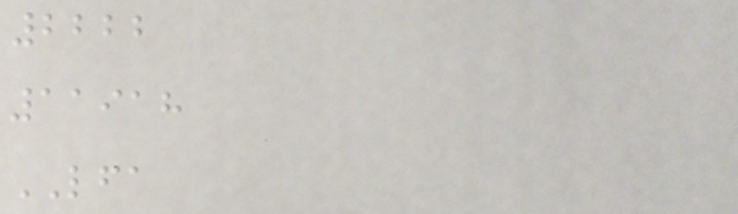2222
11918
LFA
